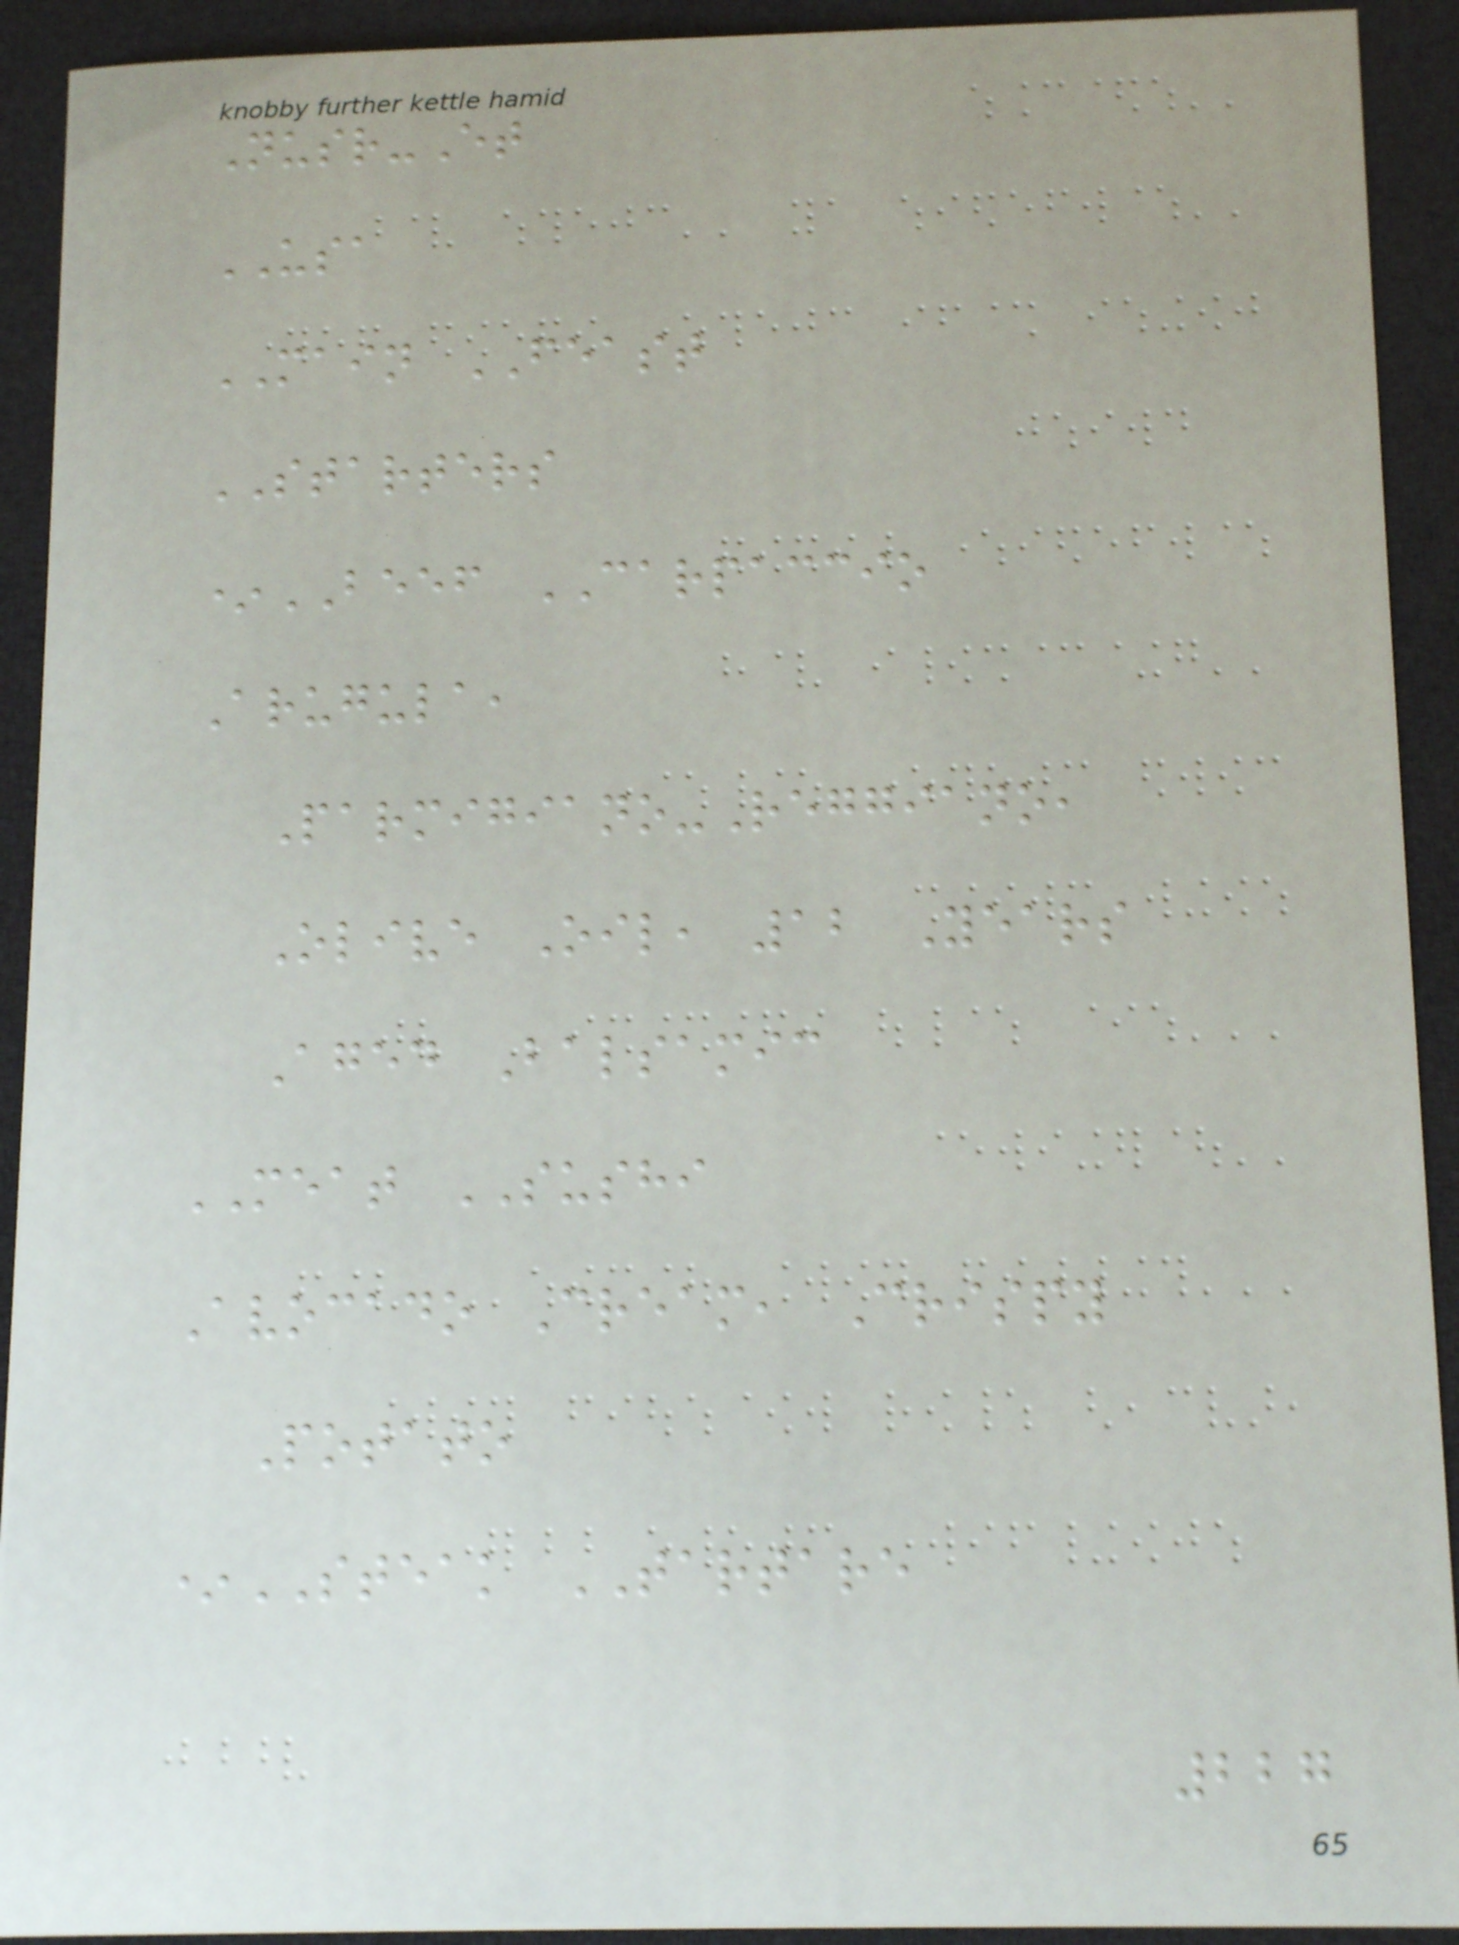Nusr-Et
USA
MAIN FEAST
STARTERS
*BEEF CARPACCIO
Arugula,
Parmigiano-Reggiano,
Olive Oil, 12 Years
Aged Balsamic
MEAT SUSHI
Avocado Cream, Crispy
Potato
*STEAK TARTARE
227
